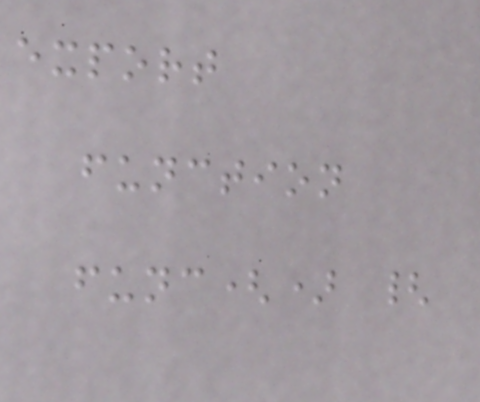export
function
func() {
